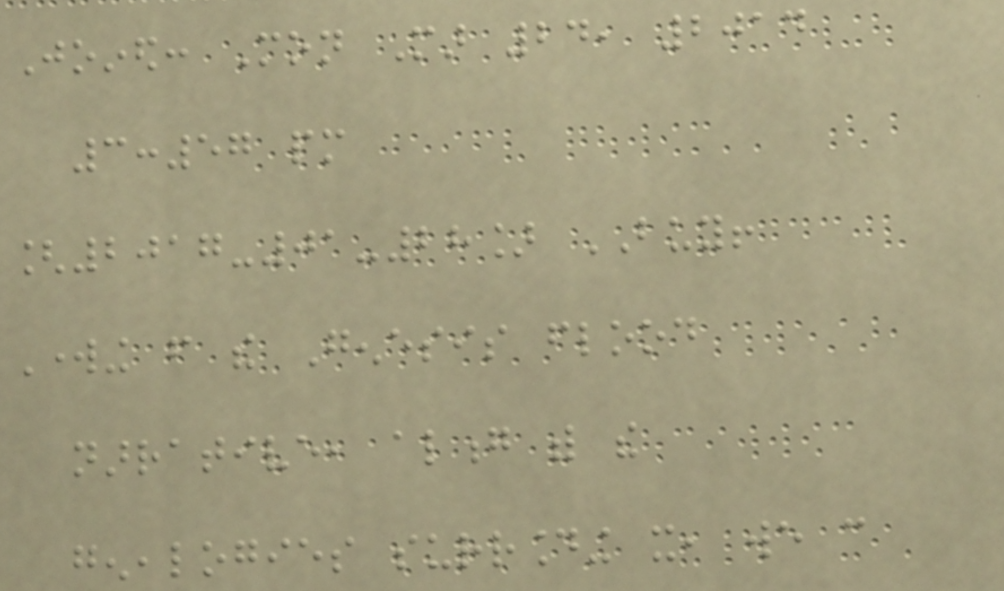Joined: Mon Mar 24, 2014
3:57 pm
[2017-01-28] BUY!
Working from the Genesis flood
narrative, along with the
genealogies surrounding it, we can
